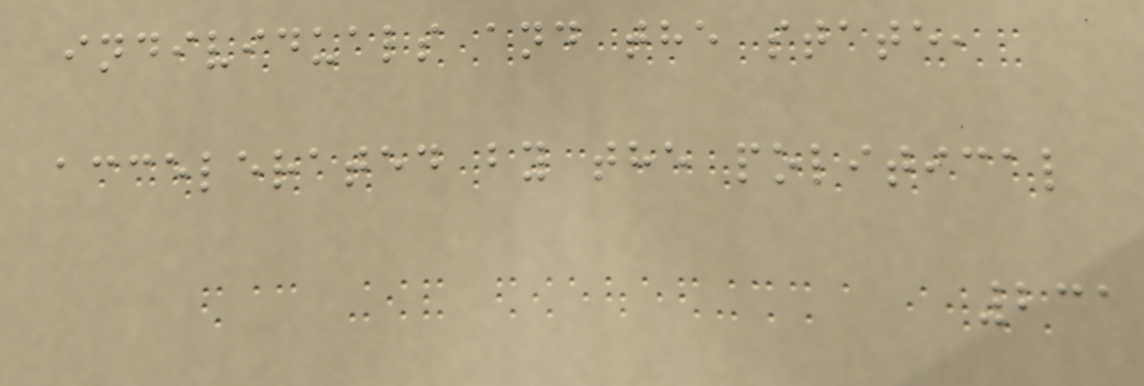individuals and the state,
accelerated by the political
231
